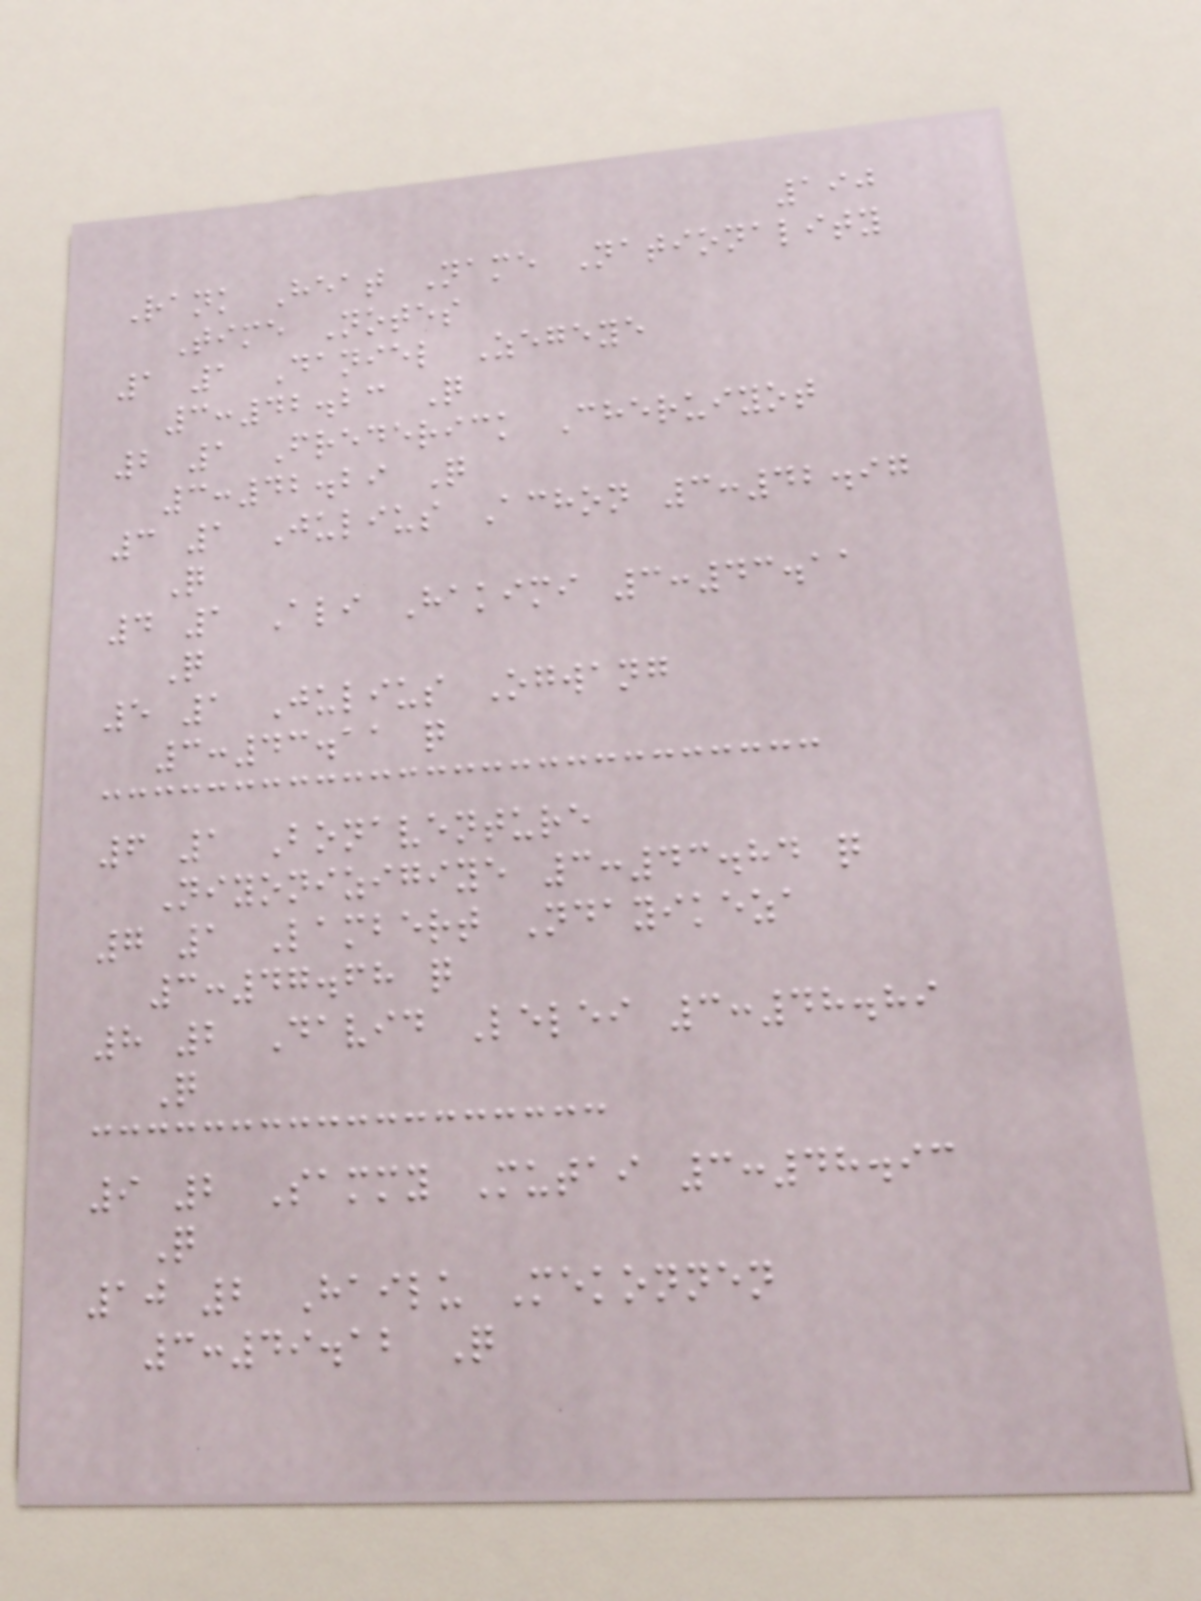190
Rank Heat Name Nationality
Time Notes
1 1 Daniel Zegeye
3:42.23 Q
2 1 Frederick Cheruiyot
3:42.29 Q
3 1 Julius Achon 3:42.97
Q
4 1 Ali Hakimi 3:43.11
Q
5 1 Julius Ogwang
3:43.11 q
6 1 Bonaventure
Niyonizigiye 3:43.84 q
7 1 Lambert Ndayikeza
3:47.68 q
8 2 David Lelei 3:48.89
Q
9 2 Sammy Mutai 3:48.93
Q
10 2 Hailu Mekonnen
3:49.12 Q
